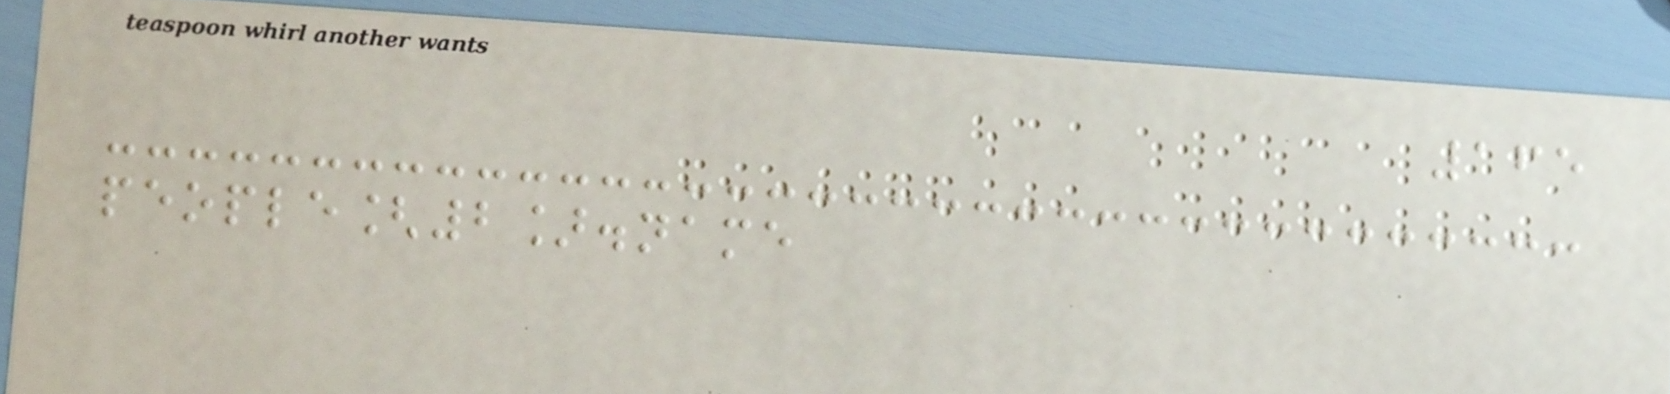165
people[2].name
